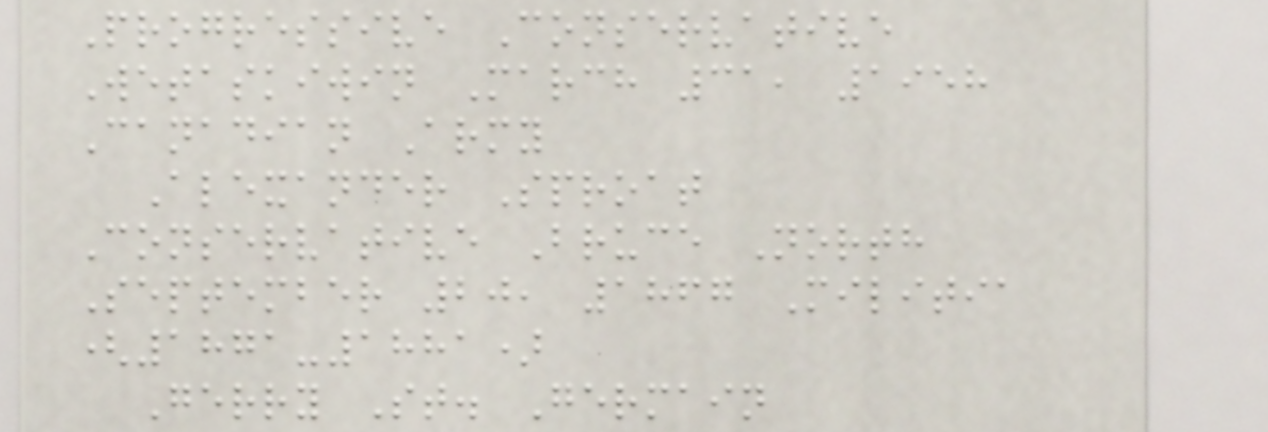Progressive Conservative
Wetaskiwin March 31, 1958
Canadian Army
Alexander Sproat
Conservative Bruce North
September 20, 1867 Militia
(1871-1881)
Gerry St. Germain
